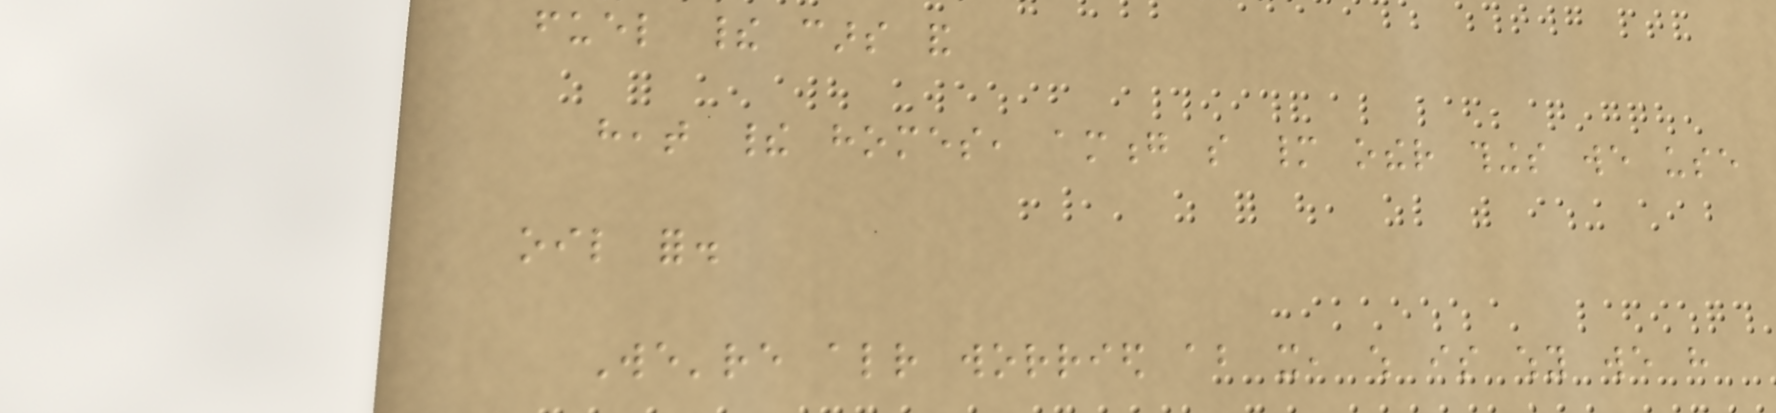fuel their cars and
heat their homes, among so many other things we use
oil for.
We're already worried about it, which is why we have
